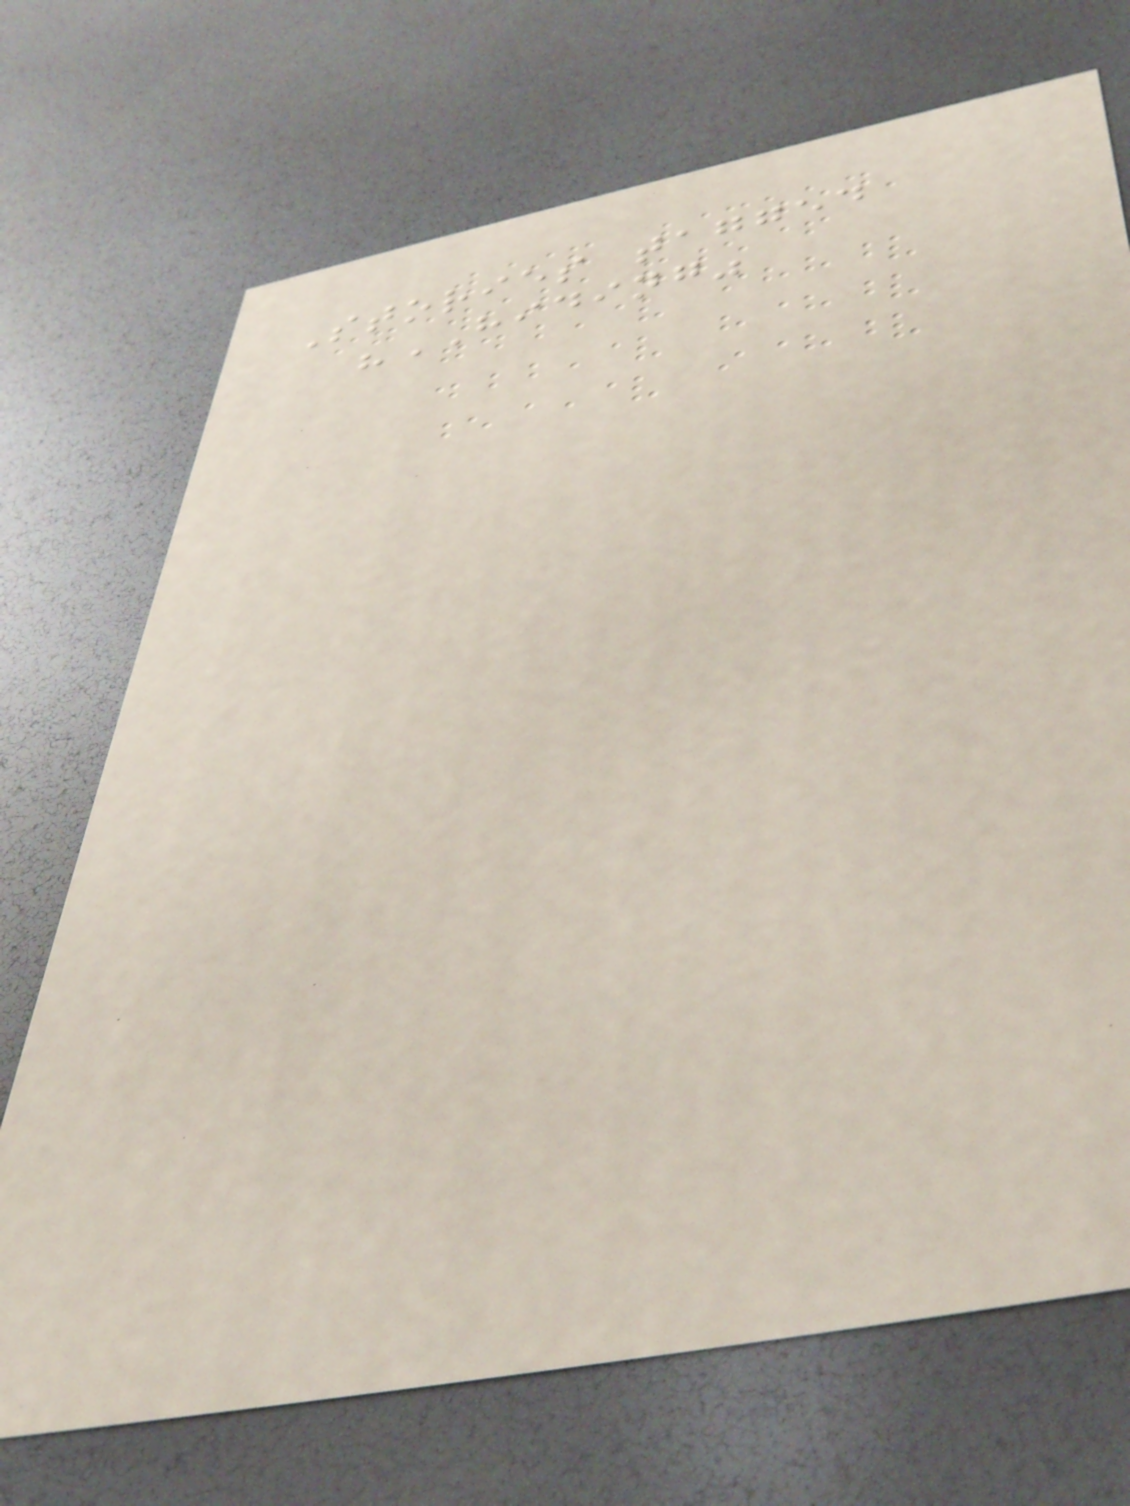Stories tagged
"HIDING"
